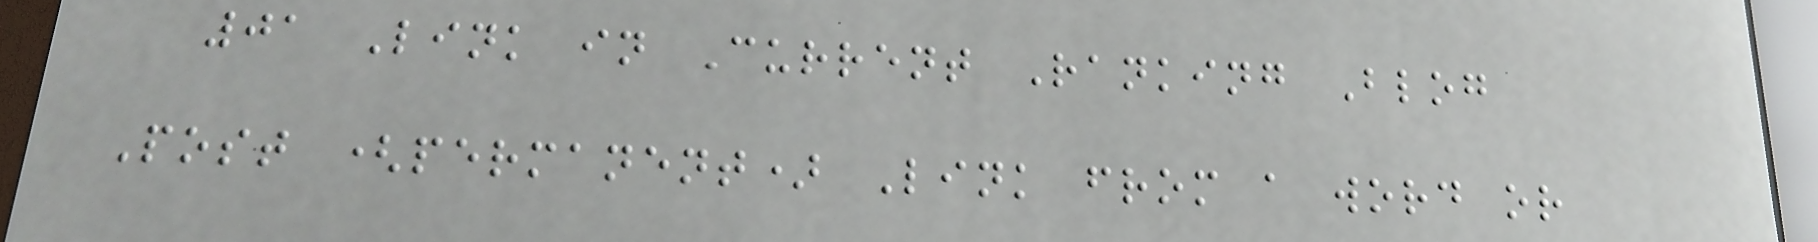01 Link in Current Ranking Blog
Post (permanent) Link from a word or
